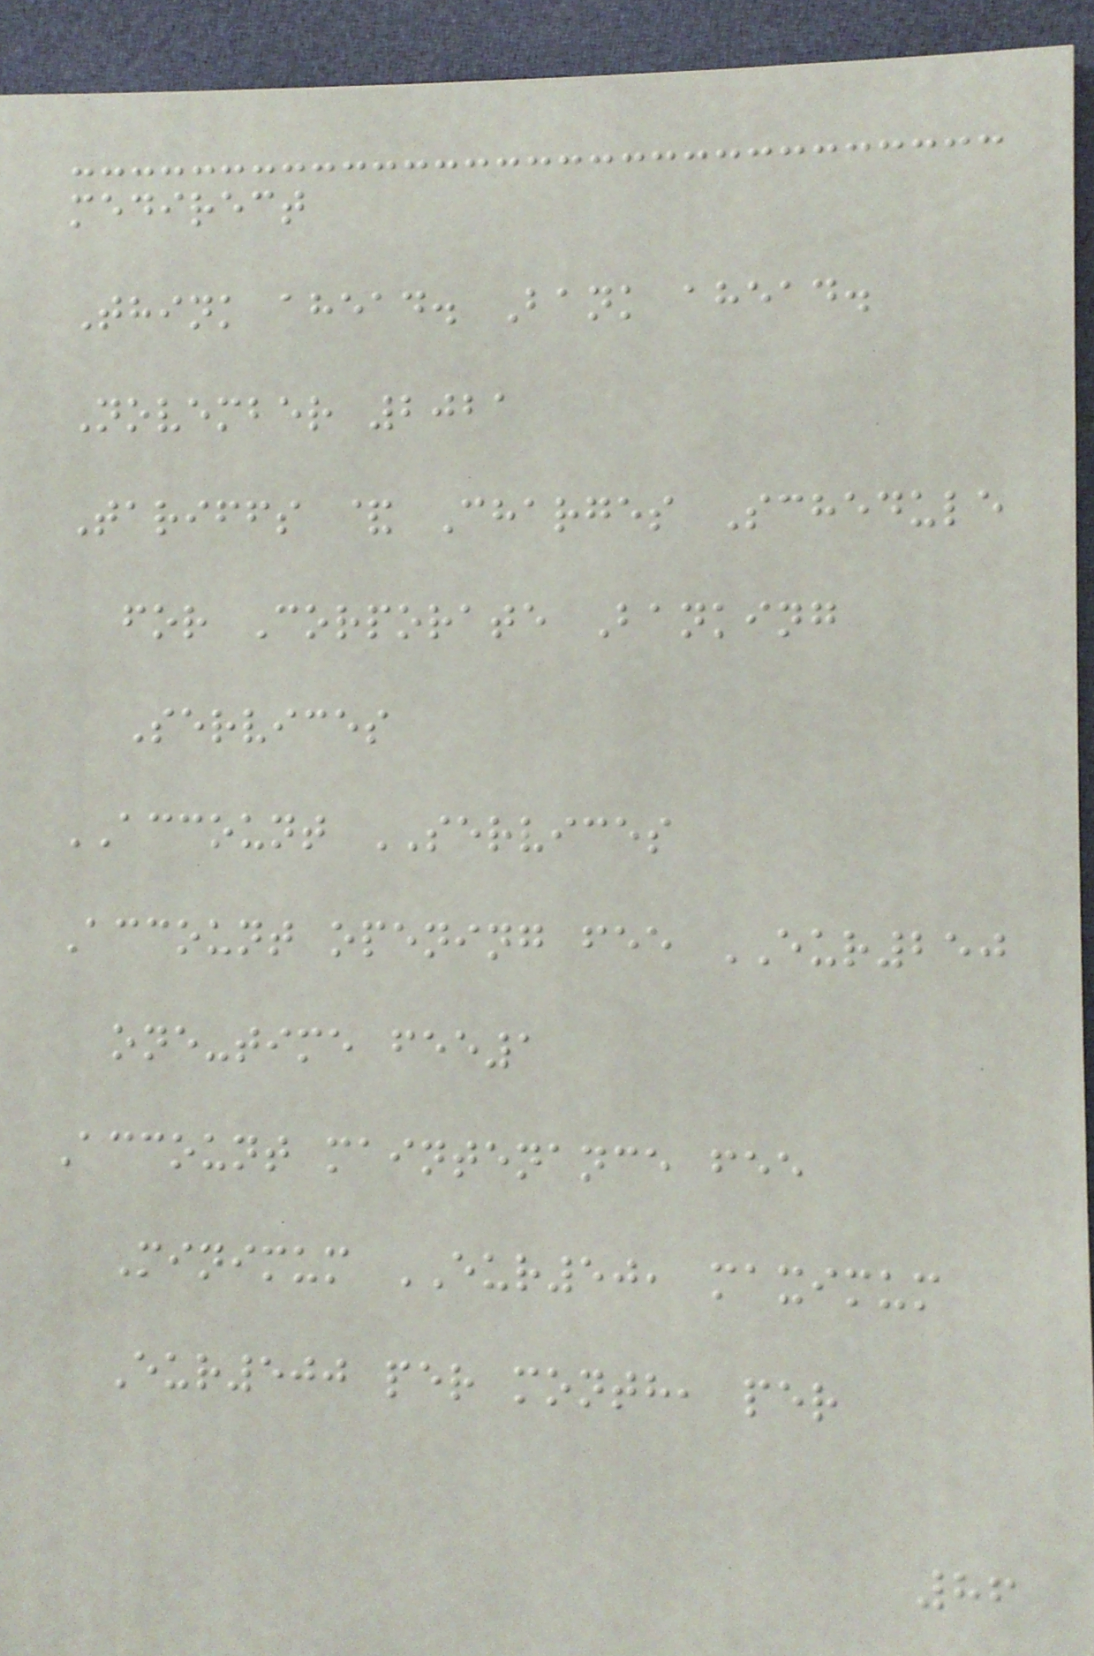medirect
Think ahead. Bank ahead.
November 2021
Tariffs & Charges Schedule
for Corporate Banking
Services
ACCOUNT SERVICES
Account opening fee EUR250
one-time fee1
Account maintenance fee
Minimum EUR50, maximum
Eur500 per month, per
86
